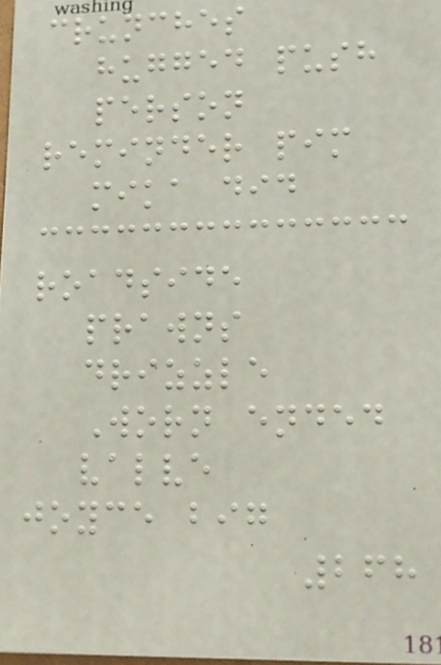crunches
hugged push
person
reminder pim
mika did
roadside
prawns
drizzle
Worn ended
valve
joyce big
268
